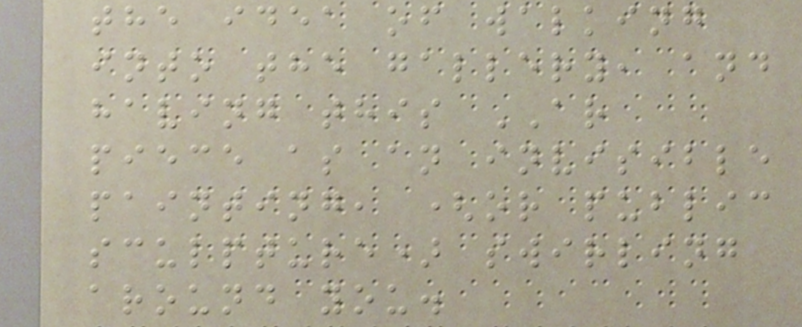the idea of walking
into the gallery, and
having this AR
piece as an invisible
painting, (or public
sculpture) swirling
around you.
